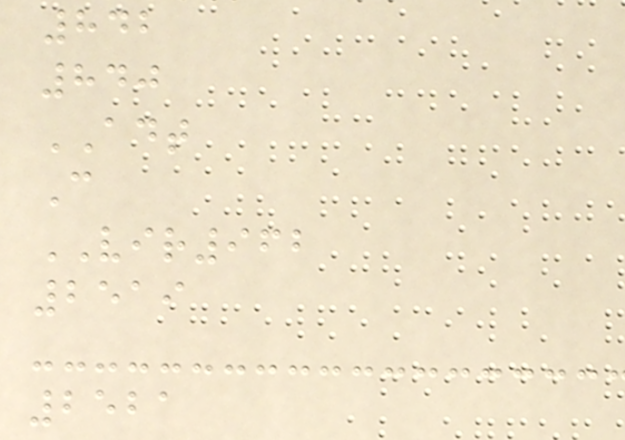842
840
ADT
C
VIR962
2519
2521
